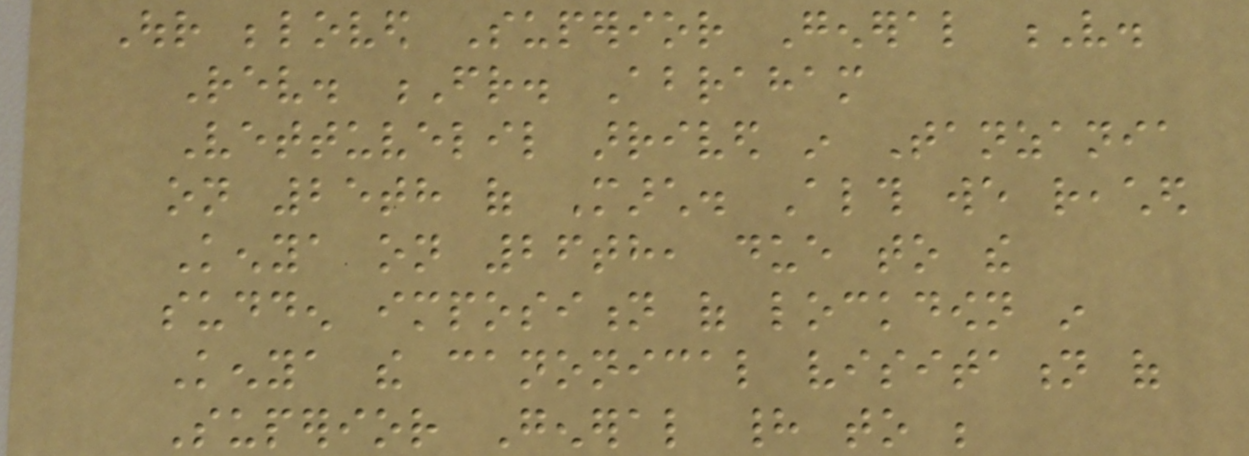Our beloved Superior General V.
Rev. Fr. Abraham
Vettuvelil arrived in Tanzania
on 25th of March. Although we reached
Kenya on 26th, due to the
sudden imposition of lockdown in
Kenya the canonical visitation of
Superior General had to be
